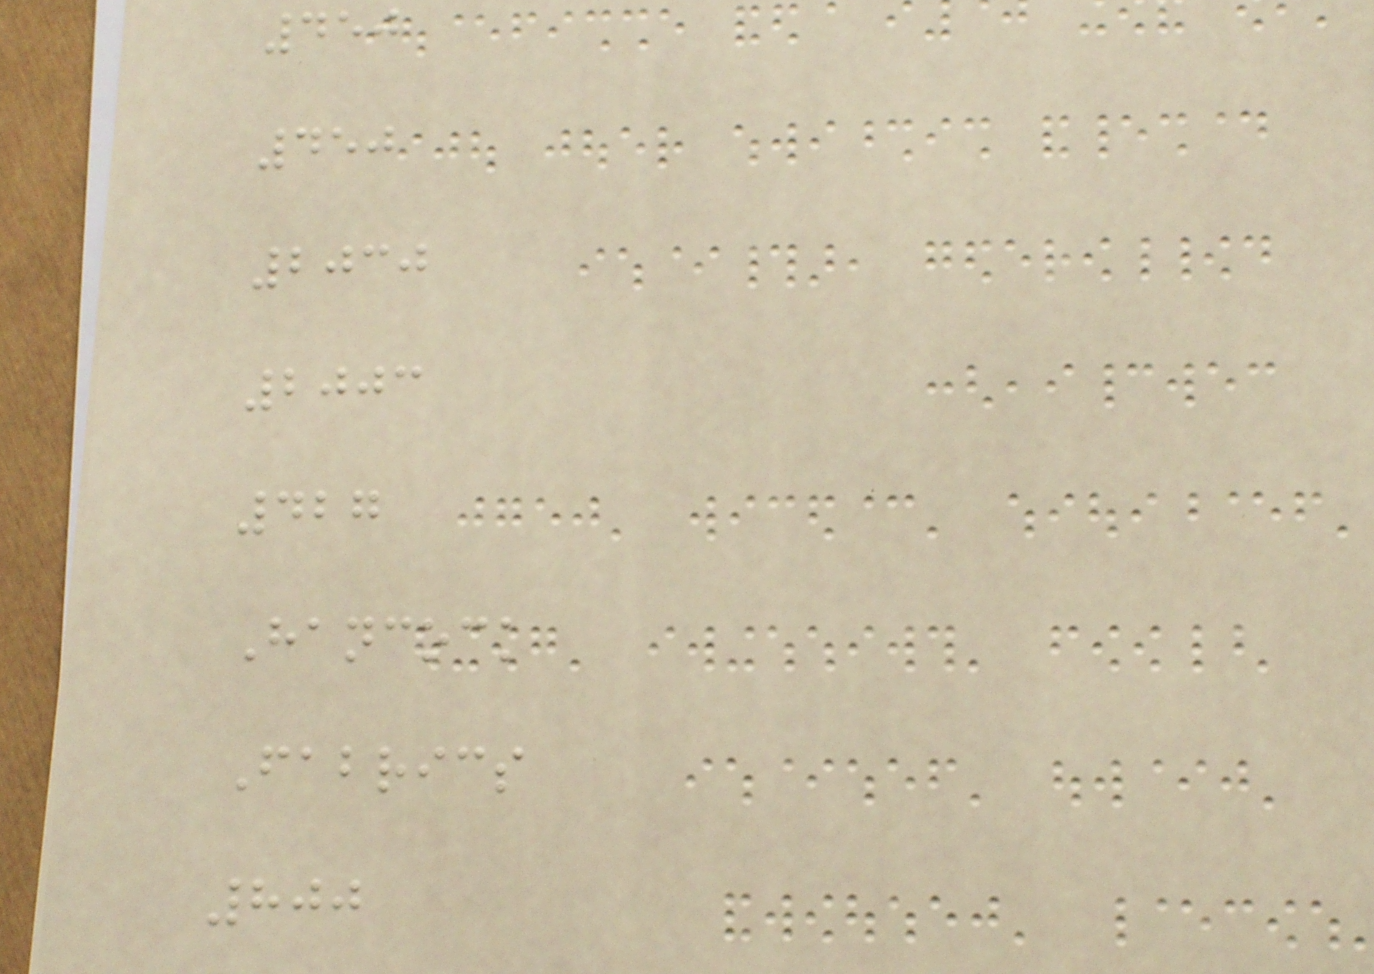450
450
2030
2003
427
Hancock
Fabrics
800
